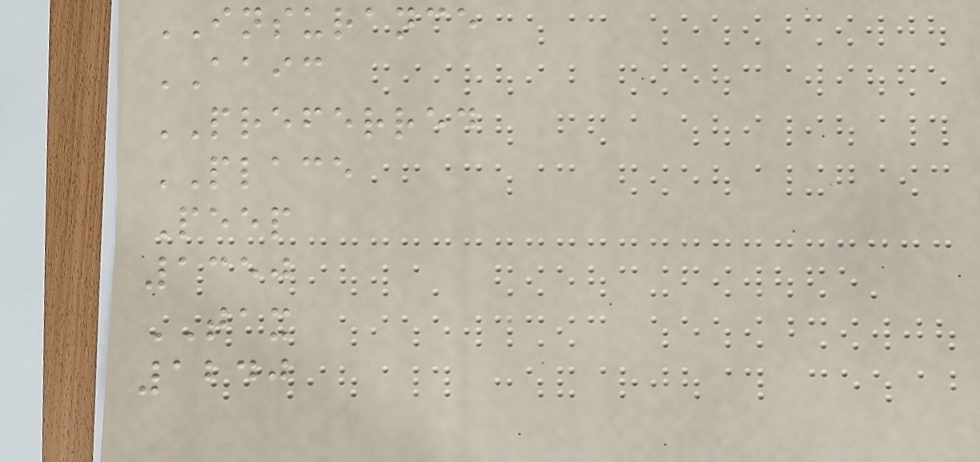INSURANCE
AAIC
PREFERRED
PLACE
Peep
1350
TAX
1240
